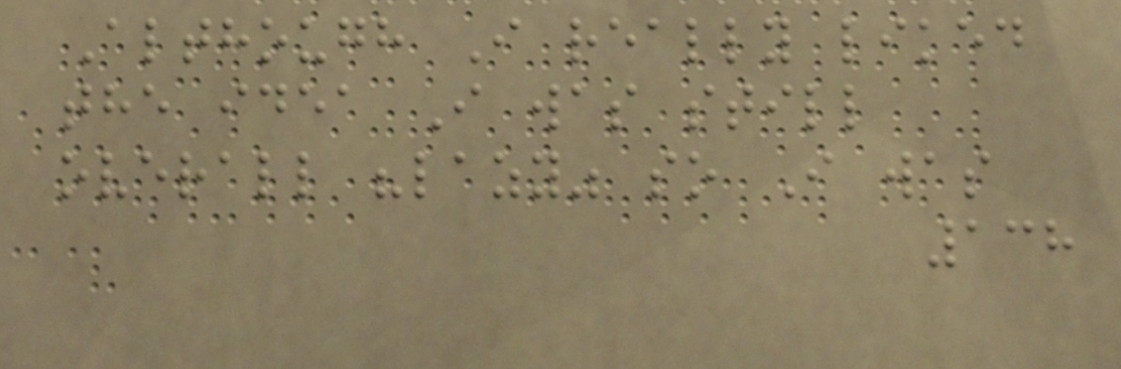Although I really liked
the idea I was still
overall "lazy" so I was
138
